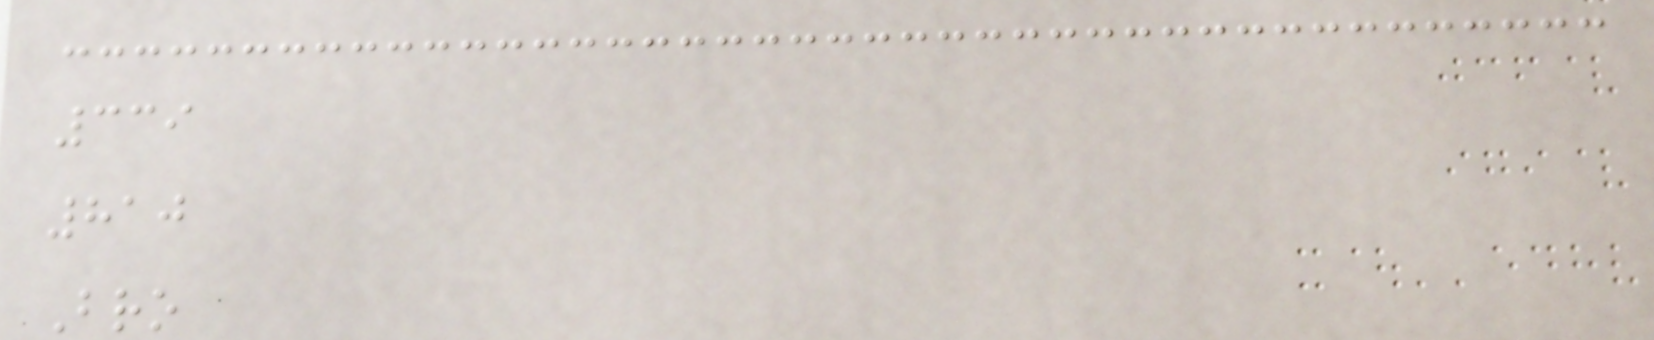339
810
Bro
